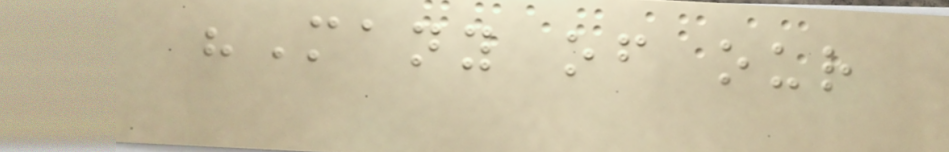"Many of our
